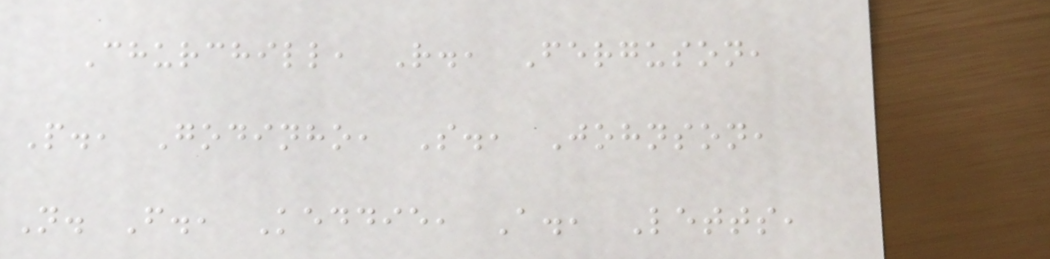Churchill, R., Ferguson,
P., Godinho, S., Johnson,
N. F., Keddie, A., Letts,
